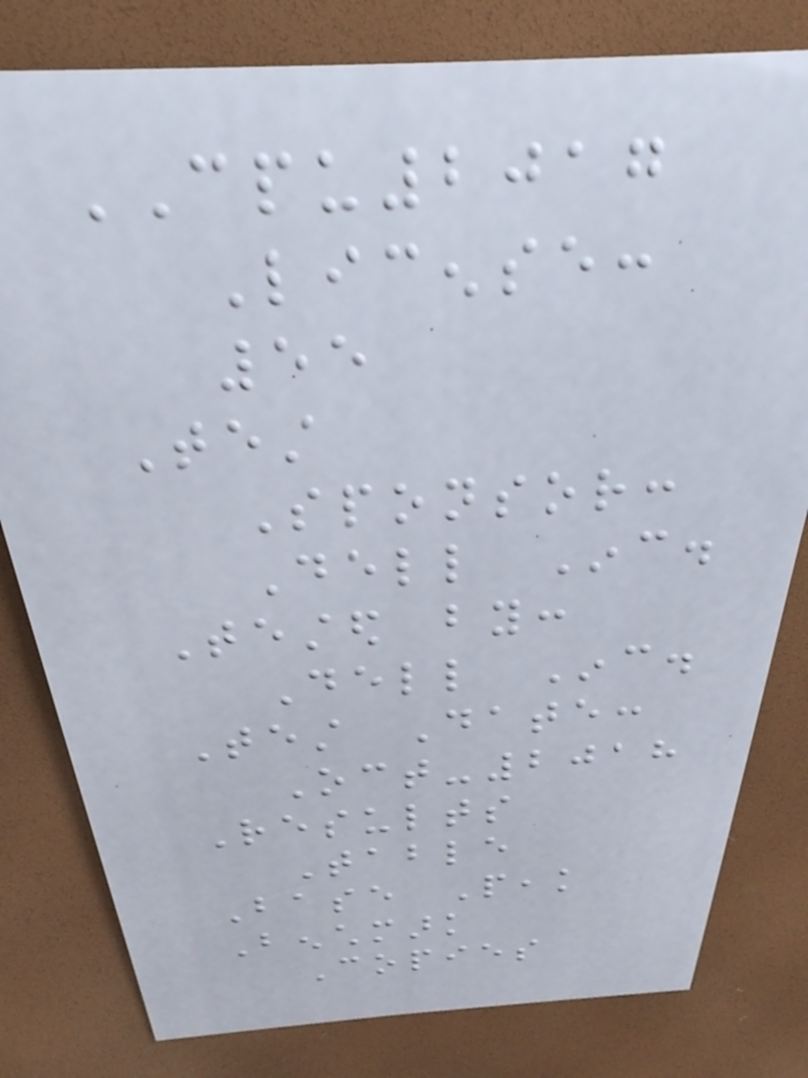CPU2017
License:
55
Test
Sponsor:
Dell Inc.
Tested by:
Dell Inc.
Test Date:
Oct-2018
Results
Table
Base Peak
Benchmark
Copies
